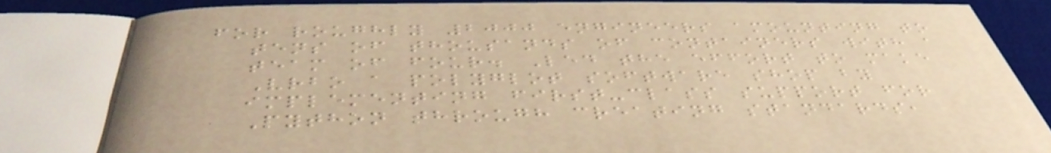for roughly 2000 engineers amounting to
tens of thousands of containers with a
team of four. Led the effort to make
Vrbo a polyglot software shop by
implementing first-class support for
Python through creating standards,
